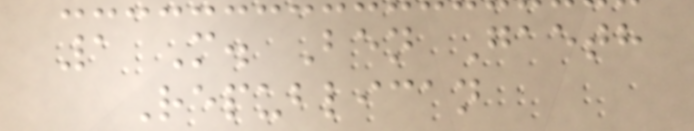1 M. Ben Gaeth
Republican
